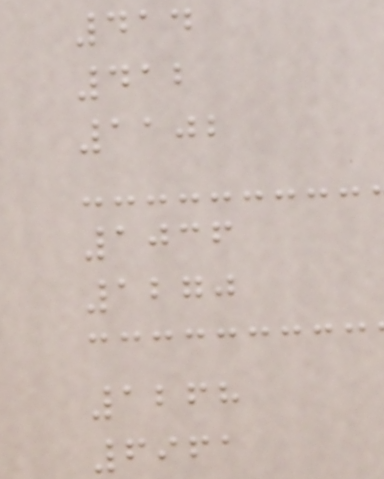414
412
1102
1036
1270
1268
6961
